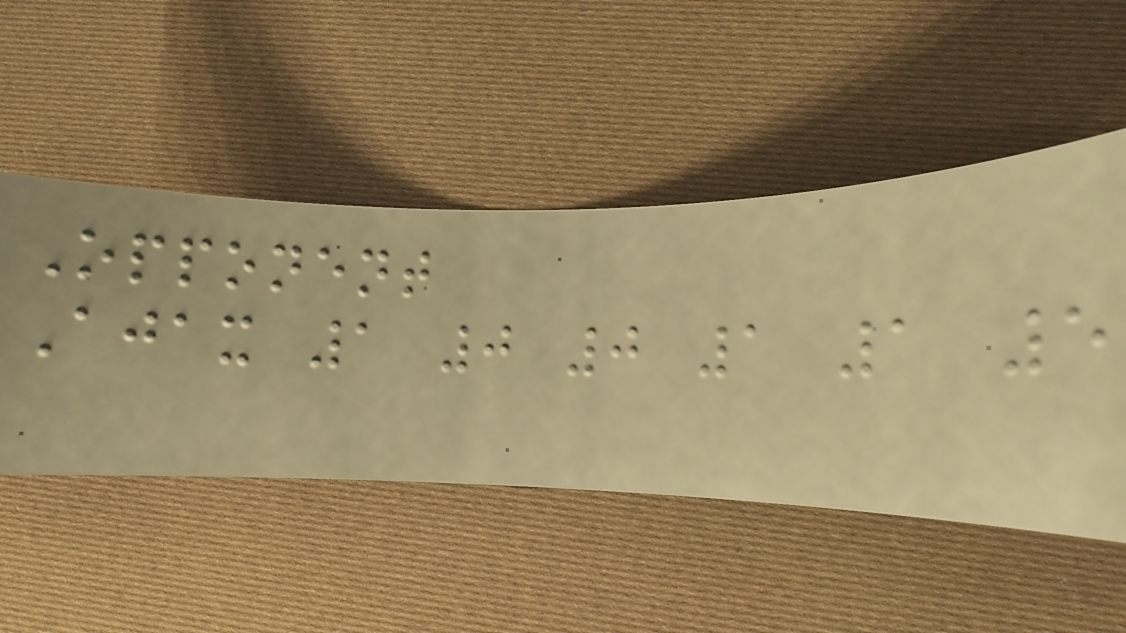Opponent
Ajax 1 0 0 1 1 5
